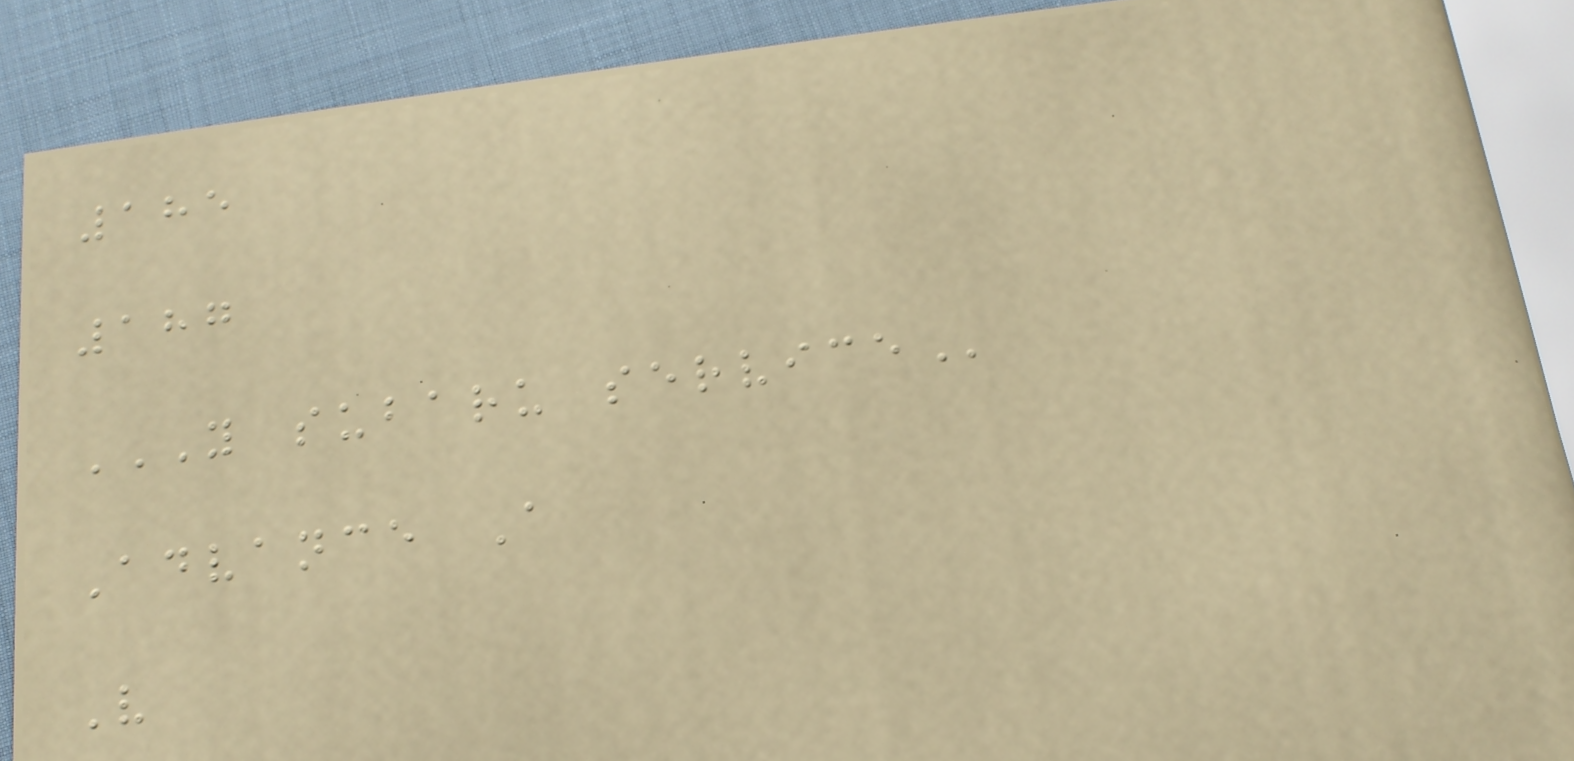185
187
Y SUBARU SERVICE
Advance A
V
